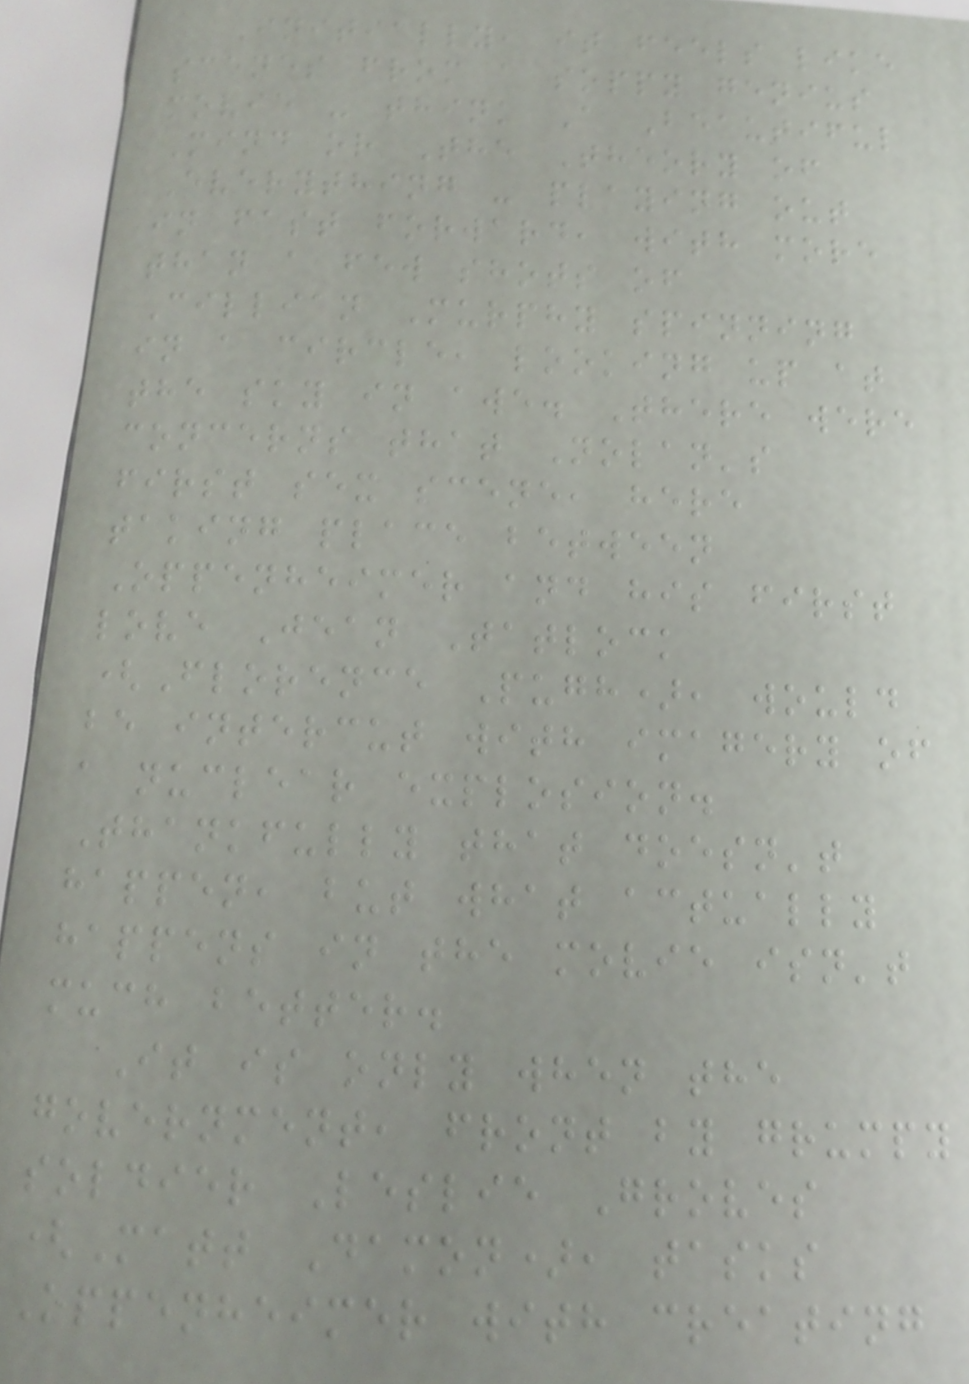Initially, it feels like
scenes from a soppy genius
movie - think A Beautiful
Mind or The Theory of
Everything - playing out
in fast forward, with more
than a few shots of
Cillian Murphy spinning
in a circle, looking up at
the sky in awe. There were
concerns that Nolan's
first sex scene, here
taking place between
Oppenheimer and his first
love Jean Tatlock
(Florence Pugh), would
be intercut with imagery of
a nuclear explosion.
Thankfully that doesn't
happen, but what actually
happens in the movie isn't
much better.
It is only when the
government, front by grumpy
soldier Leslie Groves
(Matt Damon), tasks
Oppenheimer with creating
